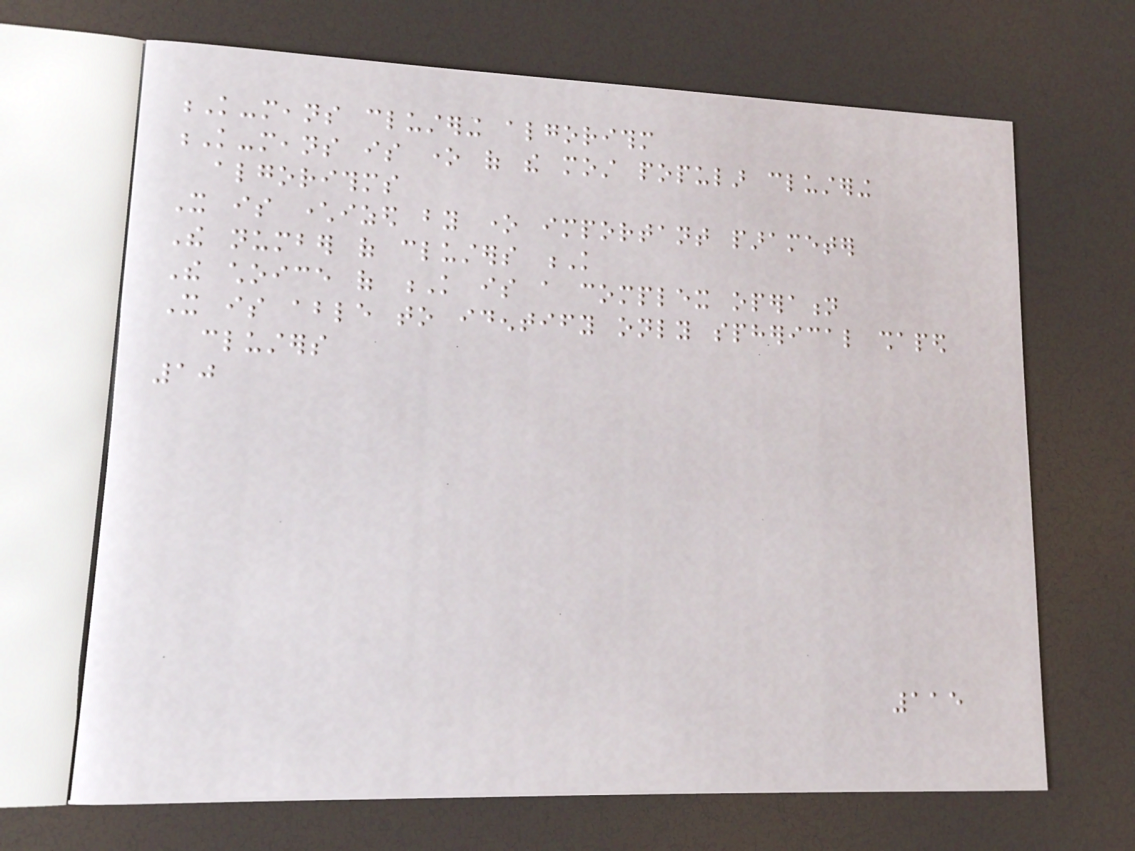K-means clustering algorithm
K-means is one of the most popular clustering
algorithms
It is characterized by one important parameter
The number of clusters K
The choice of K is a complex operation
It is able to identify only spherical shaped
clusters
10
115
